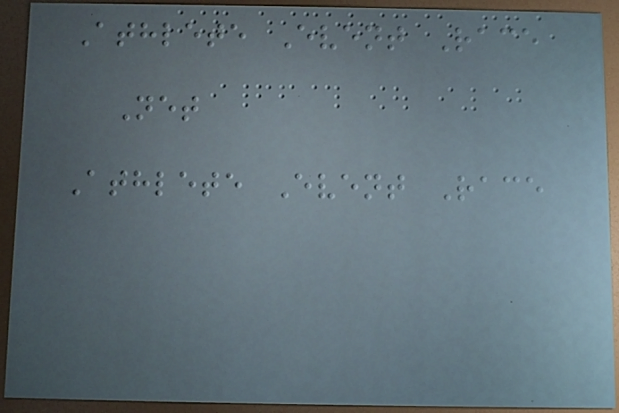Athlete Event Race
Net
Athlete Event Race
